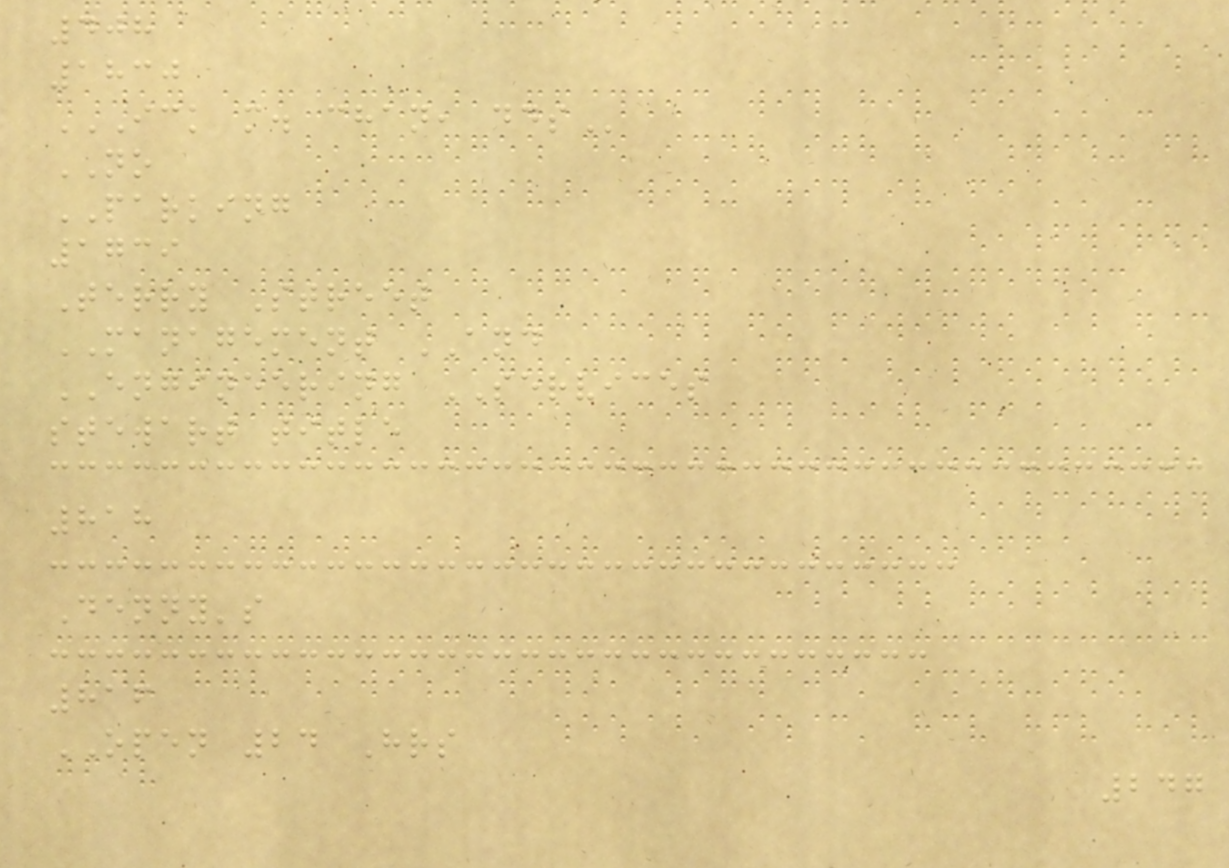408
1830
ICK M. CHAN, DDS
NO
PARKING
1739
Terry Street
MANAGEMENT AND
ENGINEERING SERVICES
stewart title
818
Denny's
816
OPEN 24 Hrs
247
